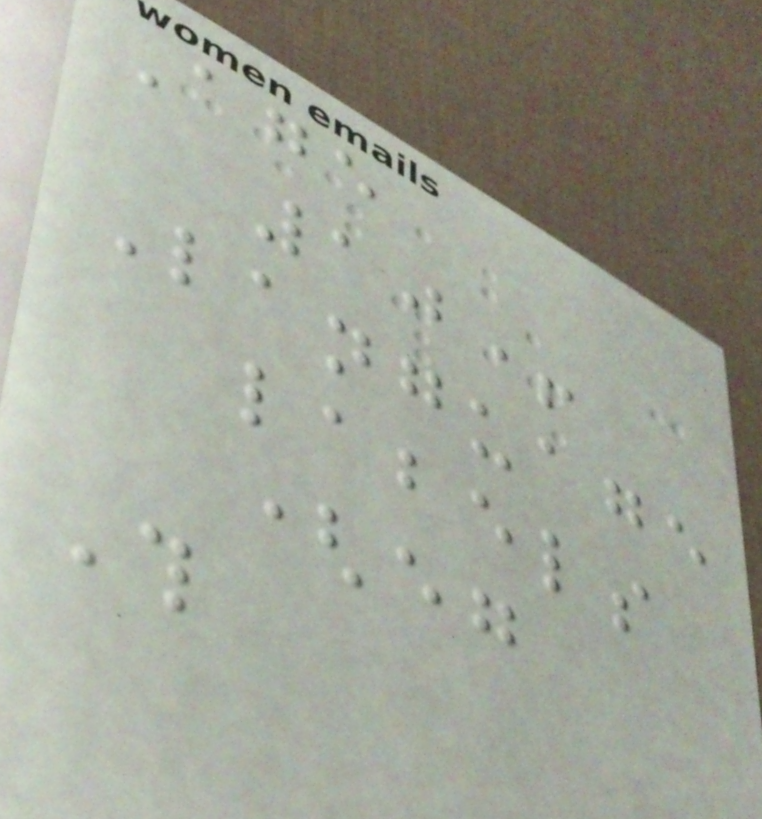Age
10+
Language
labels
(eg
This
